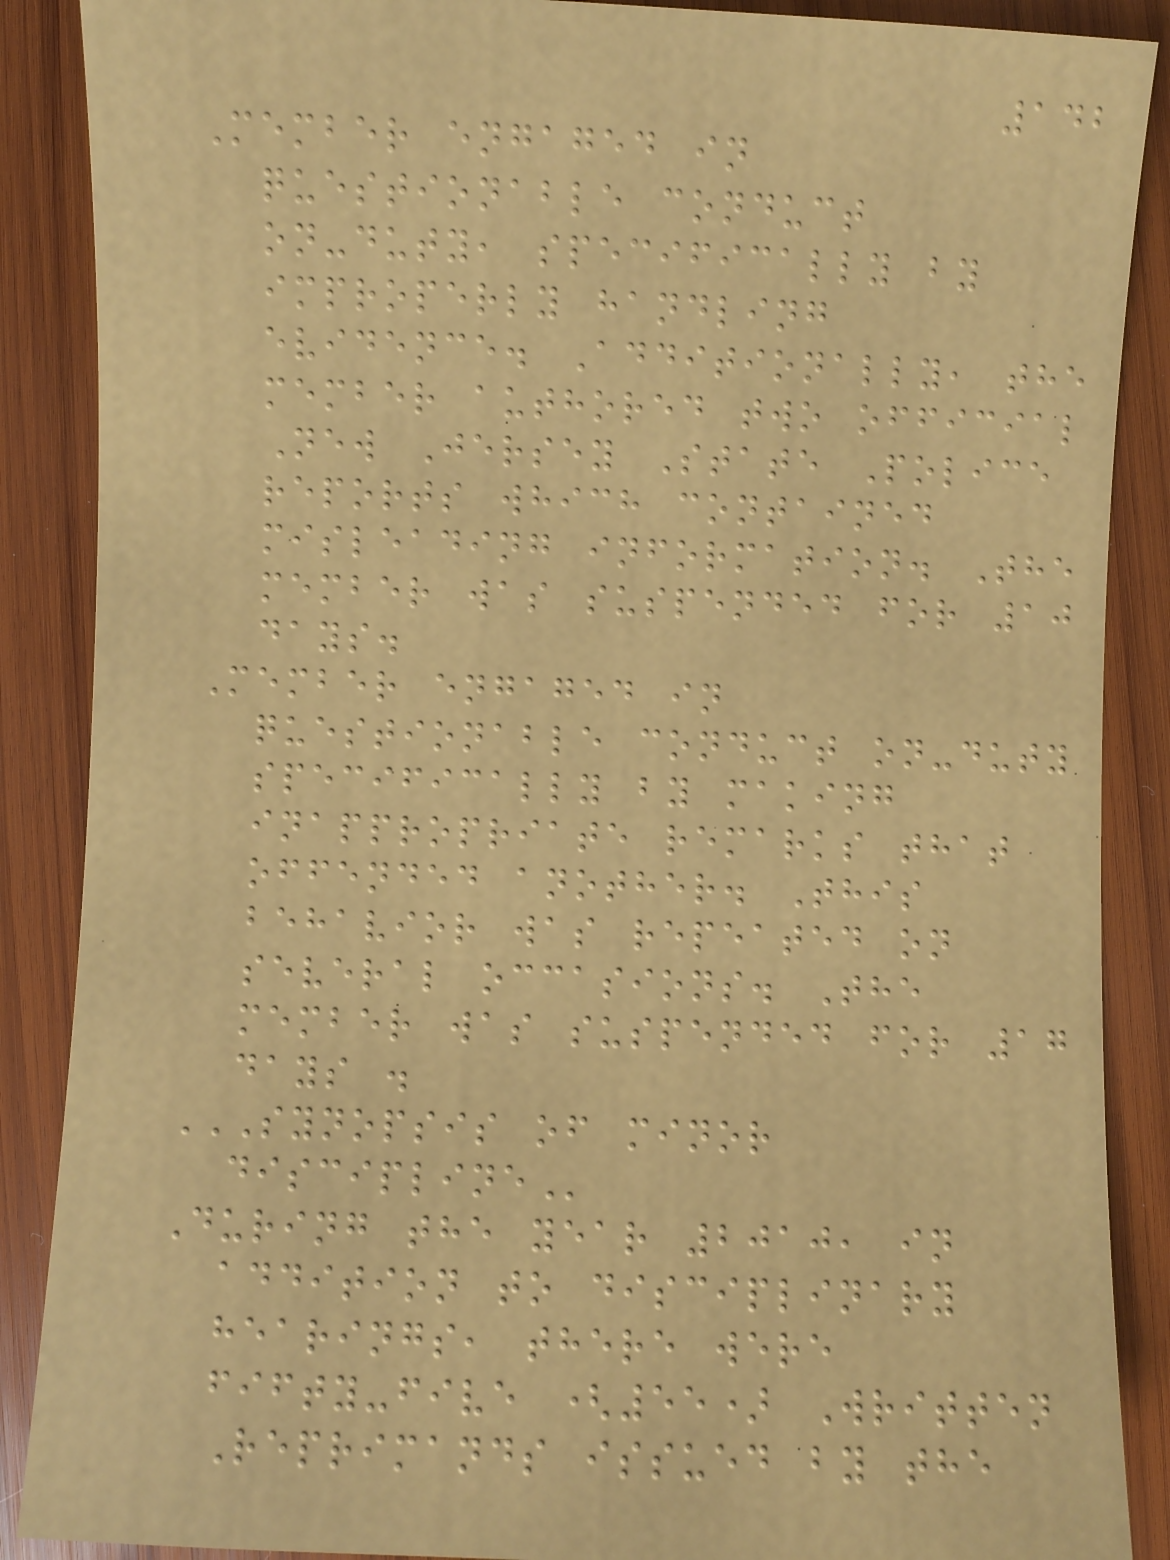142
Member engaged in
questionable conduct
on-duty, specifically by
improperly handling
evidence. Additionally, the
member authored two official
New Jersey State Police
reports which contained
misleading information. The
member was suspended for 10
days.
Member engaged in
questionable conduct on-duty
specifically by making
inappropriate remarks that
offended another. This
behavior was repeated on
several occasions. The
member was suspended for 17
days .
SYNOPSIS OF MINOR
DISCIPLINE
During the year 2010, in
addition to disciplinary
hearings, there were
fifty-five (55) Written
Reprimands issued by the
